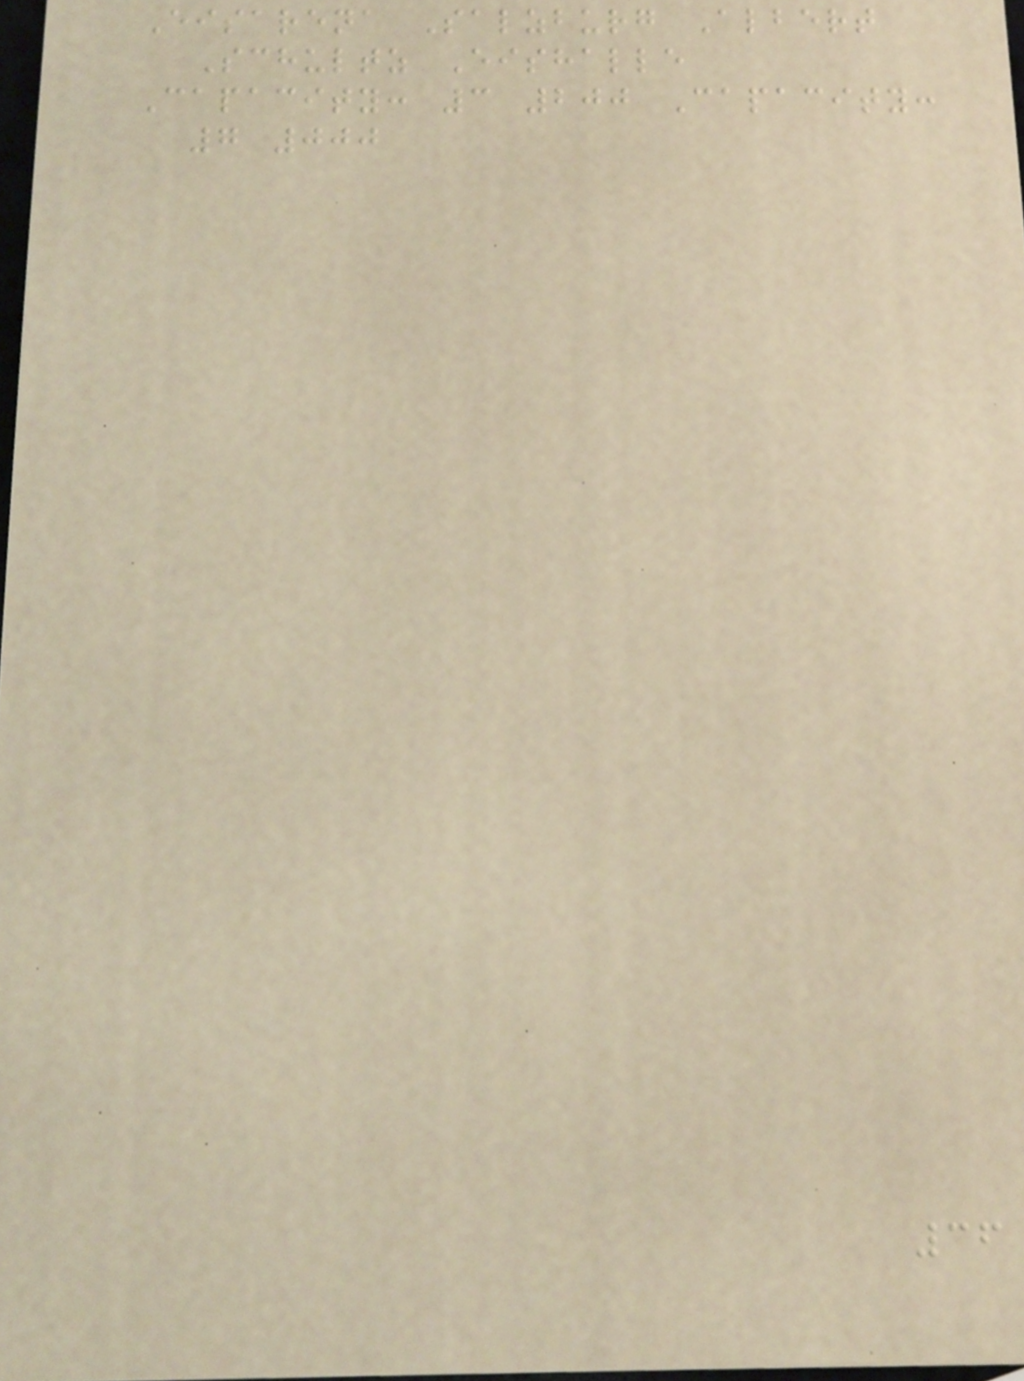Eisarena Salzburg Albert
Schultz Eishalle
Capacity: 3 200 Capacity:
7 000
36
